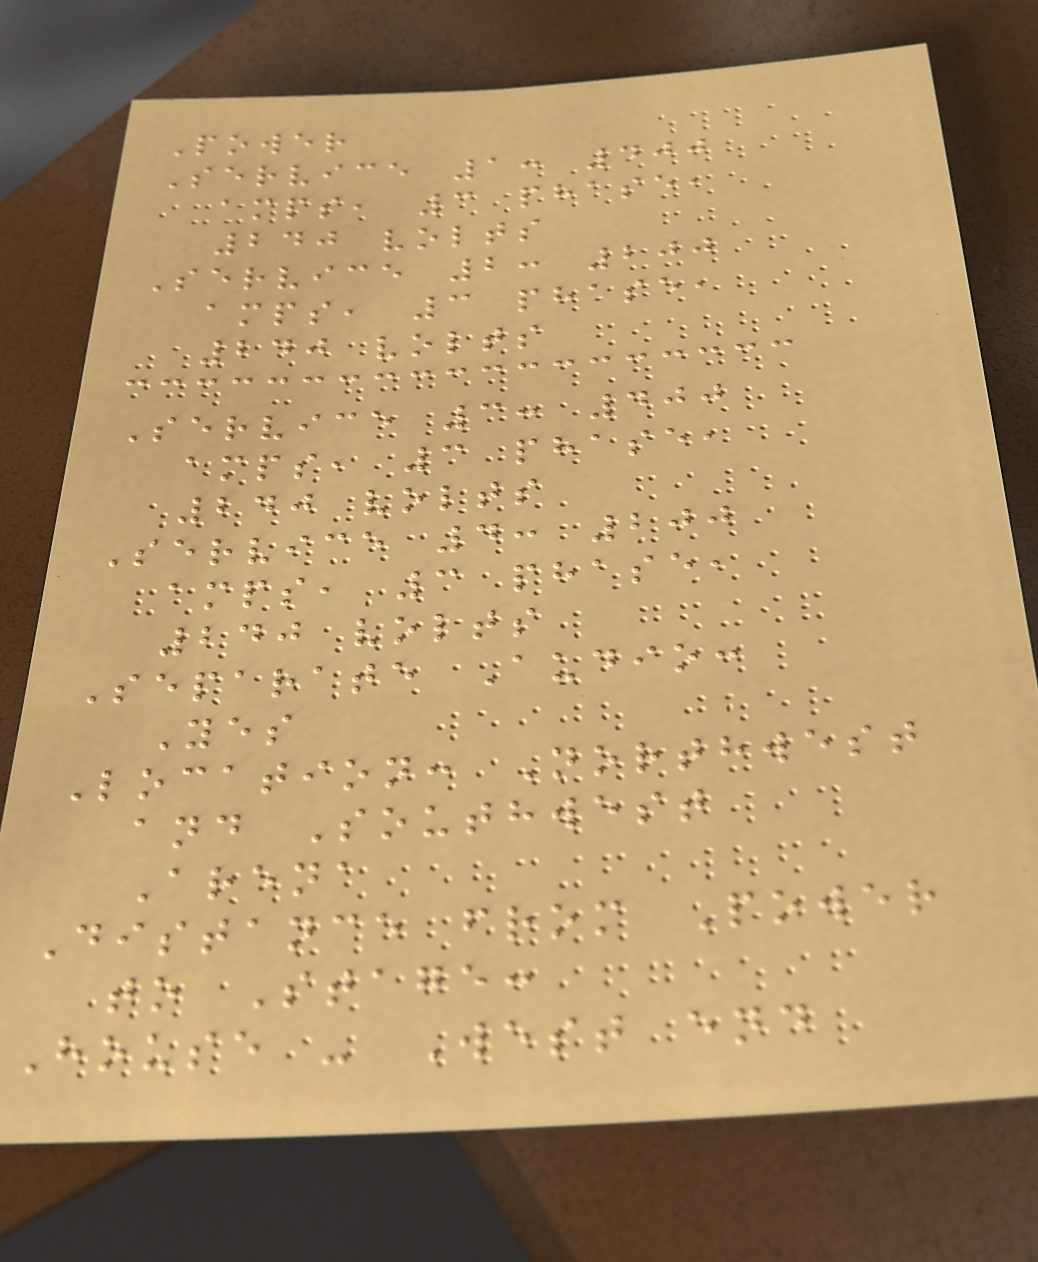Power
Service 1: 400
amps, 3 phase,
240 volts
Service 2: 200
amps, 3 phase,
240 volts
Service 3: 400
amps, 3 phase,
240 volts
Service 4: 200
amps, 3 phase,
240 volts
Separate Audio:
Yes
Location: Northwest
and Southwest
Arena
Distance from Power
to Stage:
House - West end
